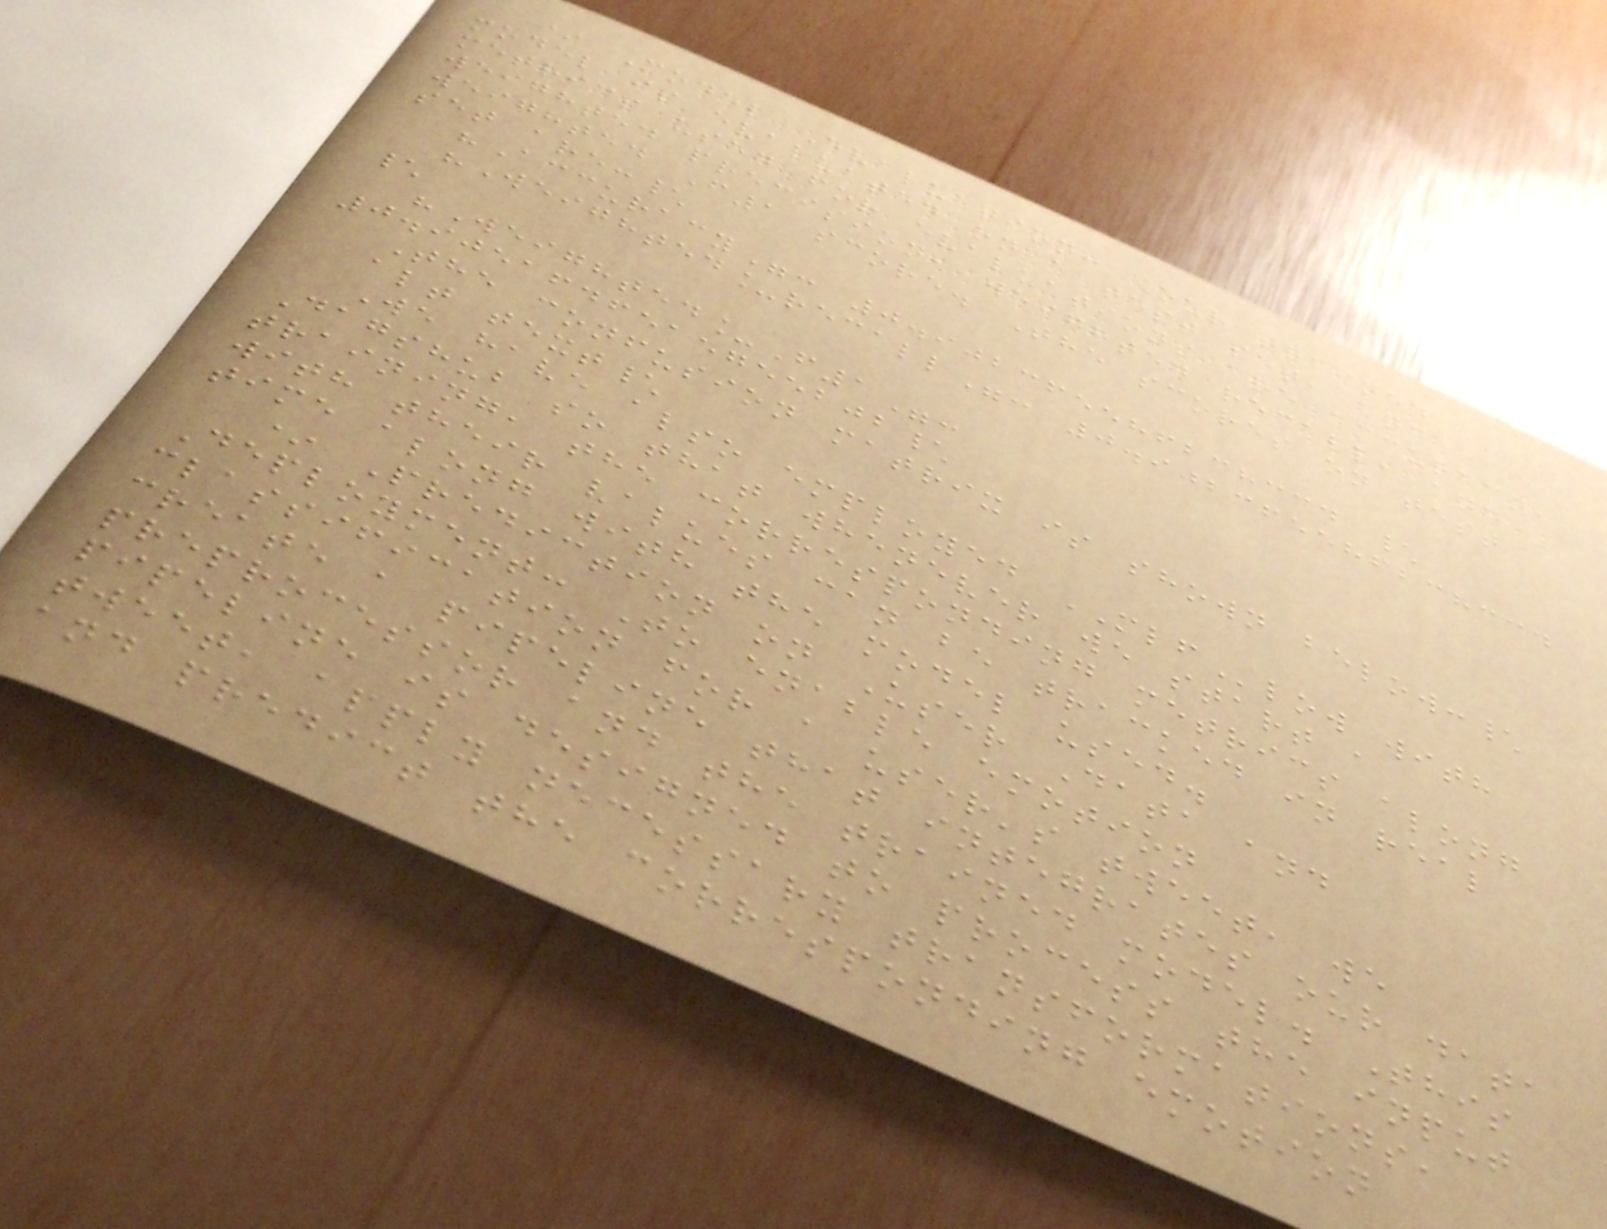* Model Evaluation: Our trained
model is evaluated on a test set, and
metrics used for evaluations are accuracy,
weighted precision, weighted recall, and
weighted F1 score. The scores on test
set are:\
"Accuracy": 0.902365586238334 \
"Weighted_recall": 0.902365586238334
\
"Weighted_F1":
0.9051646515755202\
The confusion matrix is shown below:\
alt text\
We have also employed MLFlow with
Dagshub so that whenever we start a
training, the corresponding metrics along
with their values can be tracked in real
time along with the model used.
* Prediction on User Data and
Deployment: To enable emotion
classification for a user's tweet, we
create a pipeline that integrates our data
preprocessor and the trained model. This
pipeline is designed to process the input
tweet, apply necessary transformations,
and predict the corresponding emotion
